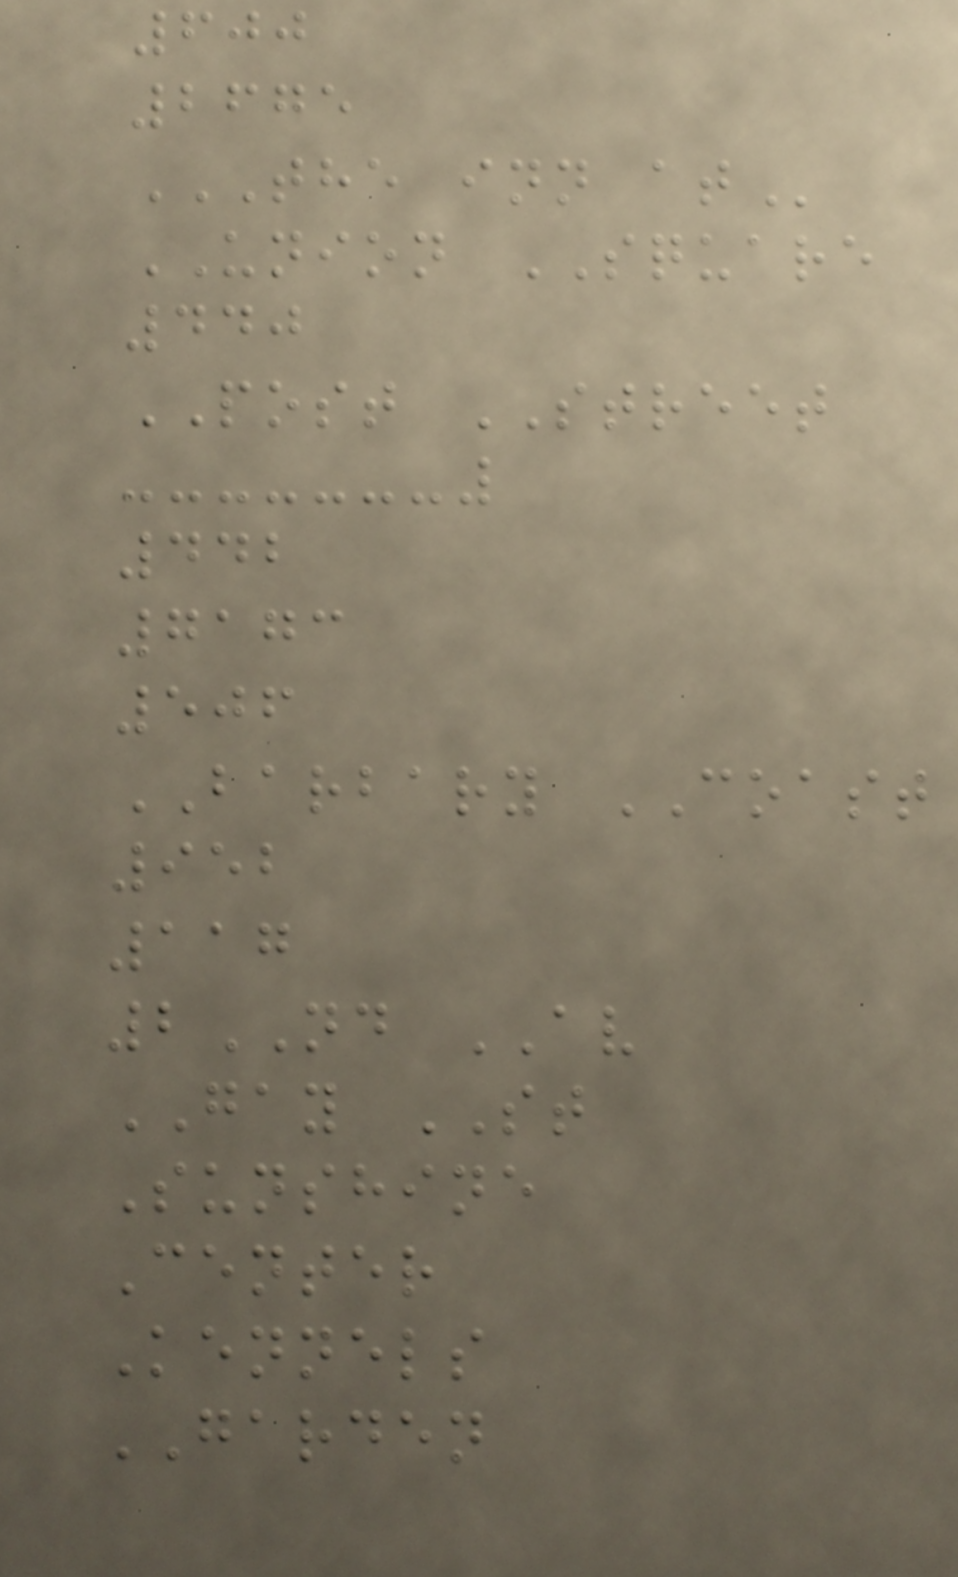600
2675
THE INN AT
UNION SQUARE
440
POST STREET
442
7173
506
BARBARY COAST
952
117
2ND AV
GAY ST
Sunshine
Center
Kennels
GARDEN
